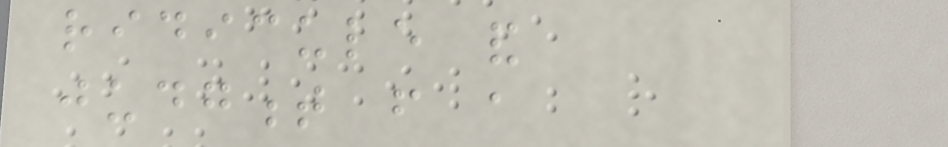ridicule and
judgment from a
